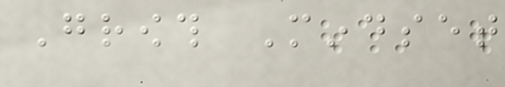Growth Mindset
